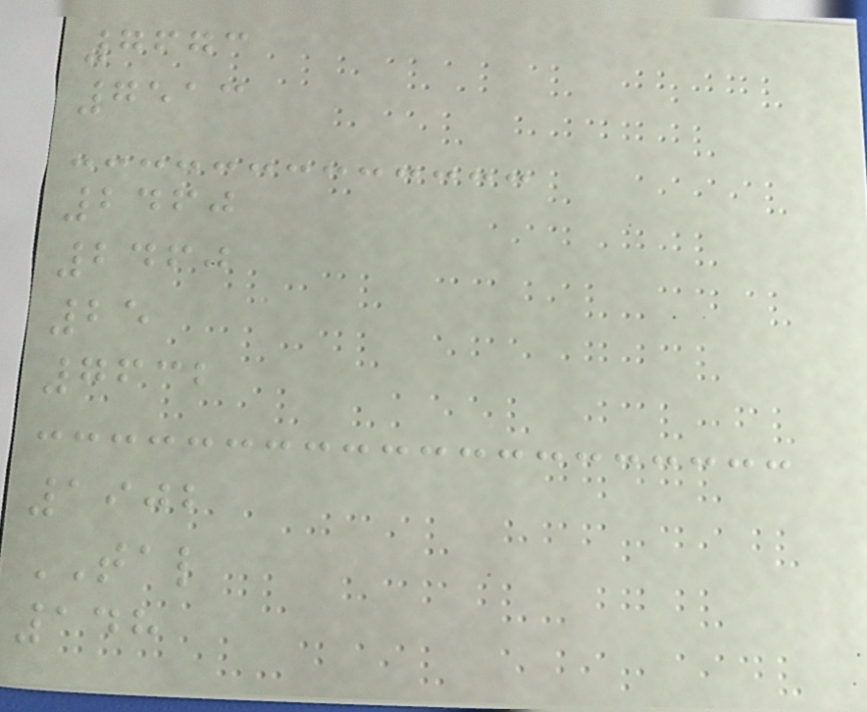7673
7513
2460
2460
25
7632
1902
TAL
148
